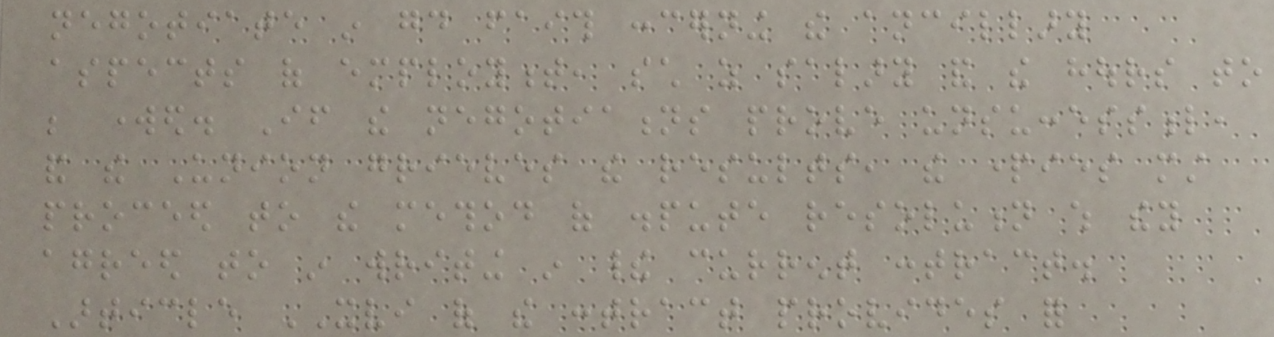negotiate in good faith concerning the ancillary
aspects of employment, such as salary and the hours to
be worked. If the negotiations prove unsuccessful,
and the Union grieves the results, the parties must
proceed to the method of dispute resolution which they
agreed to in writing in their current contract.
Article XVI of the contract provides for
